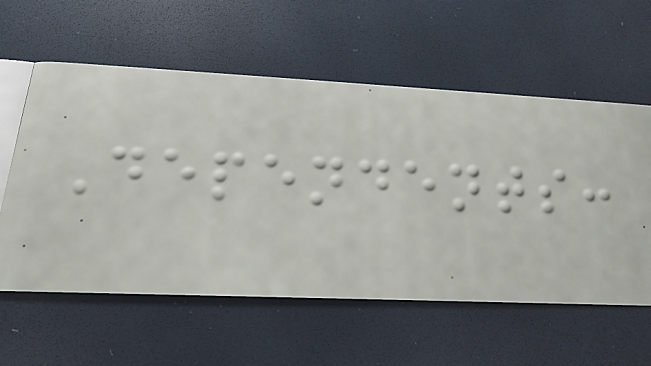Dependents:
